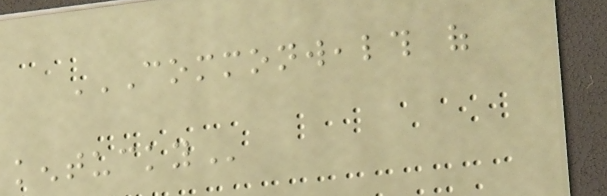COMMONWEALTH OF
KENTUCKY
